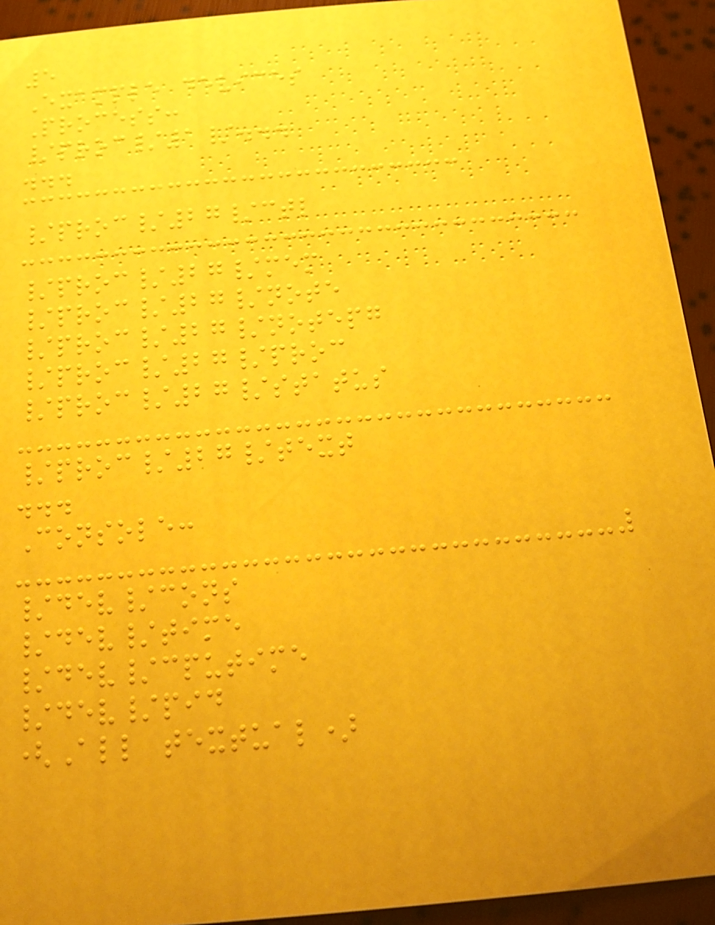5
Example devices
Process:
/proc/1/...
...
/proc/27/ctl
/proc/27/mem
/proc/27/note
/proc/27/notepg
/proc/27/proc
/proc/27/status
/proc/27/text
...
Console:
/dev/cons
/dev/time
/dev/cputime
/dev/pid
(All textual)
